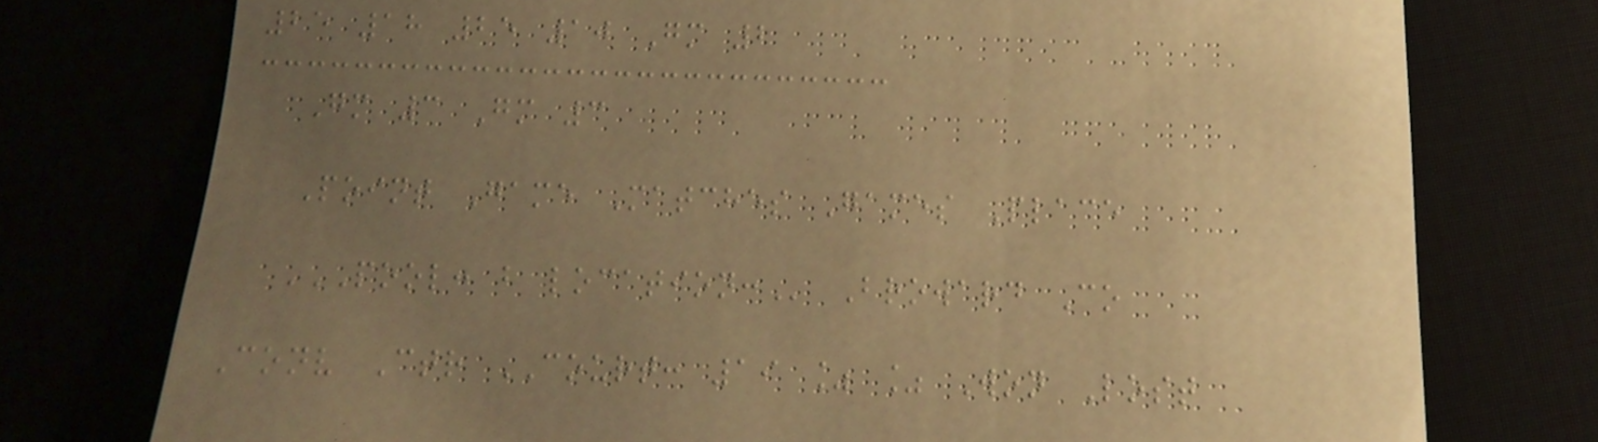25 18 25 10 Gm 2
Gm 3 Gm 3
Point Game Matches Games Place
POOL: B LOCATION: Broward Co
Conv Ctr COURT: 19 % % Won Lost
